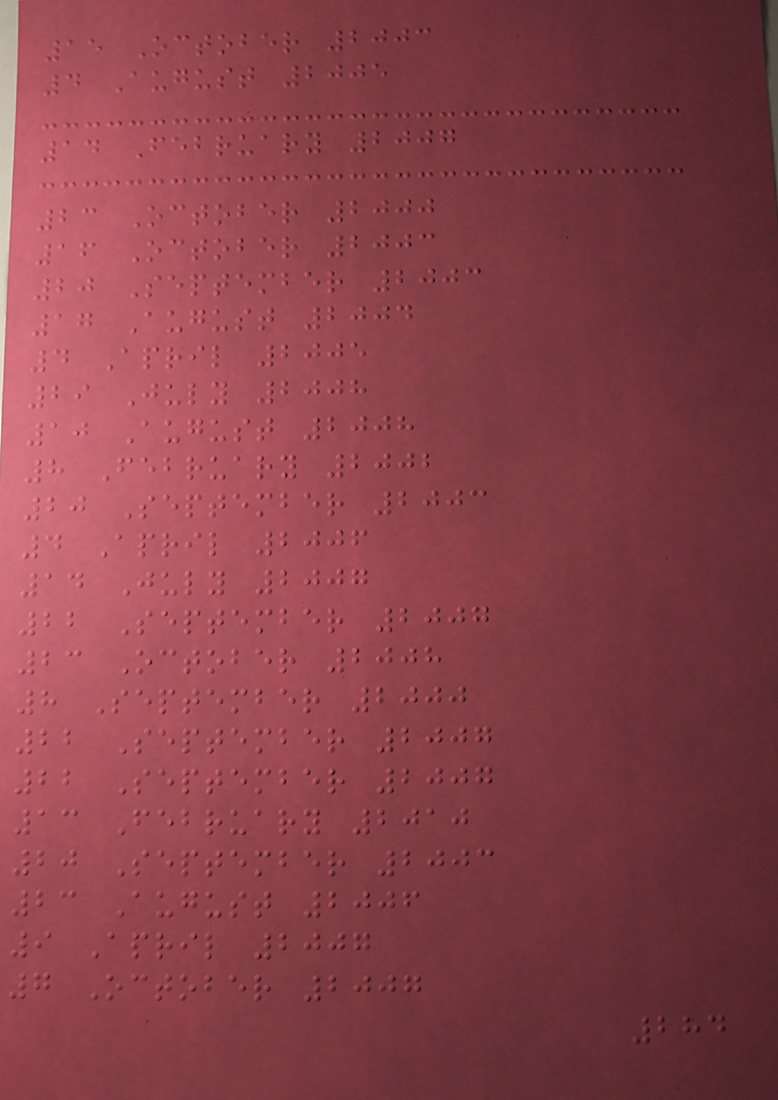15 October 2003
4 August 2005
14 February 2007
23 October 2000
16 October 2003
20 September 2003
17 August 2004
4 April 2005
29 July 2008
10 August 2008
8 February 2002
20 September 2003
4 April 2006
14 July 2007
22 September 2007
23 October 2008
8 September 2000
22 September 2007
22 September 2007
13 February 2010
20 September 2003
23 August 2006
9 April 2007
7 October 2007
284
